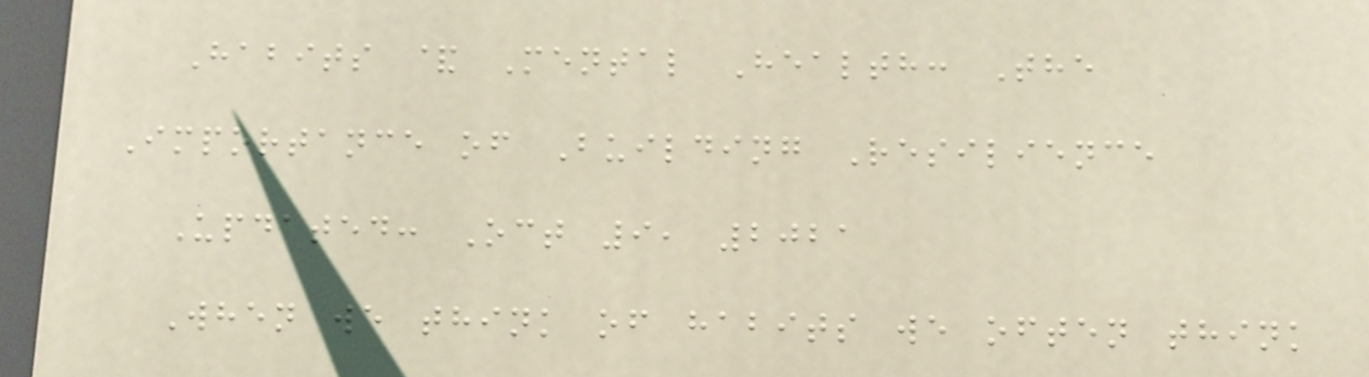Habits & Mental Health: The
Importance of Building Resilience
Updated: Oct 9, 2021
When we think of habits we often think
